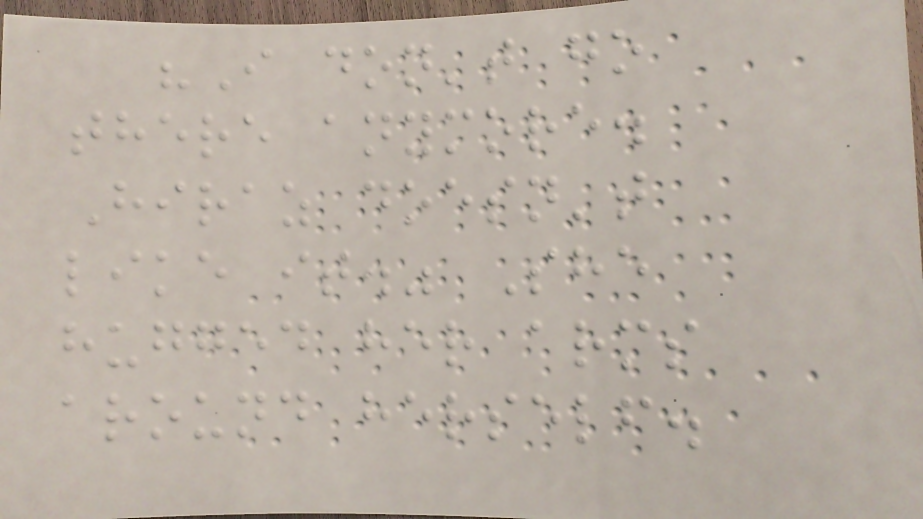"I don't go
there anymore.
Hiraz doesn't
like it." She
hugged her arms
around herself.
